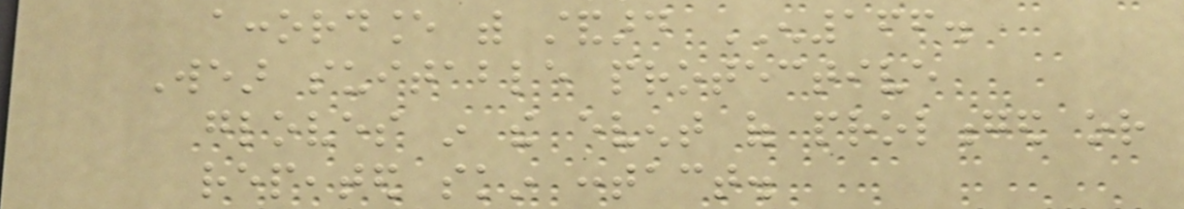accordance with standard EN166.
Wear suitable protective
gloves in the event of prolonged or
repeated skin contact.
